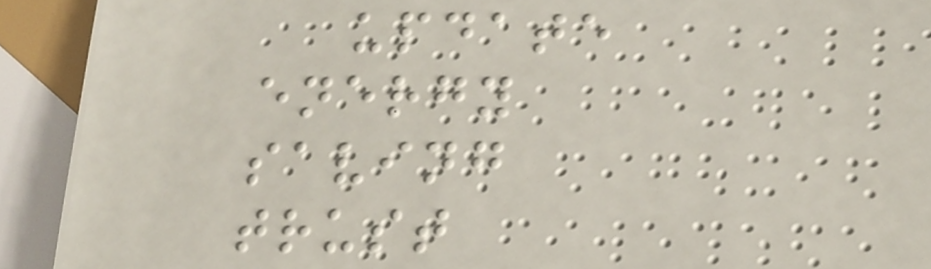update
energy
saving
trust
